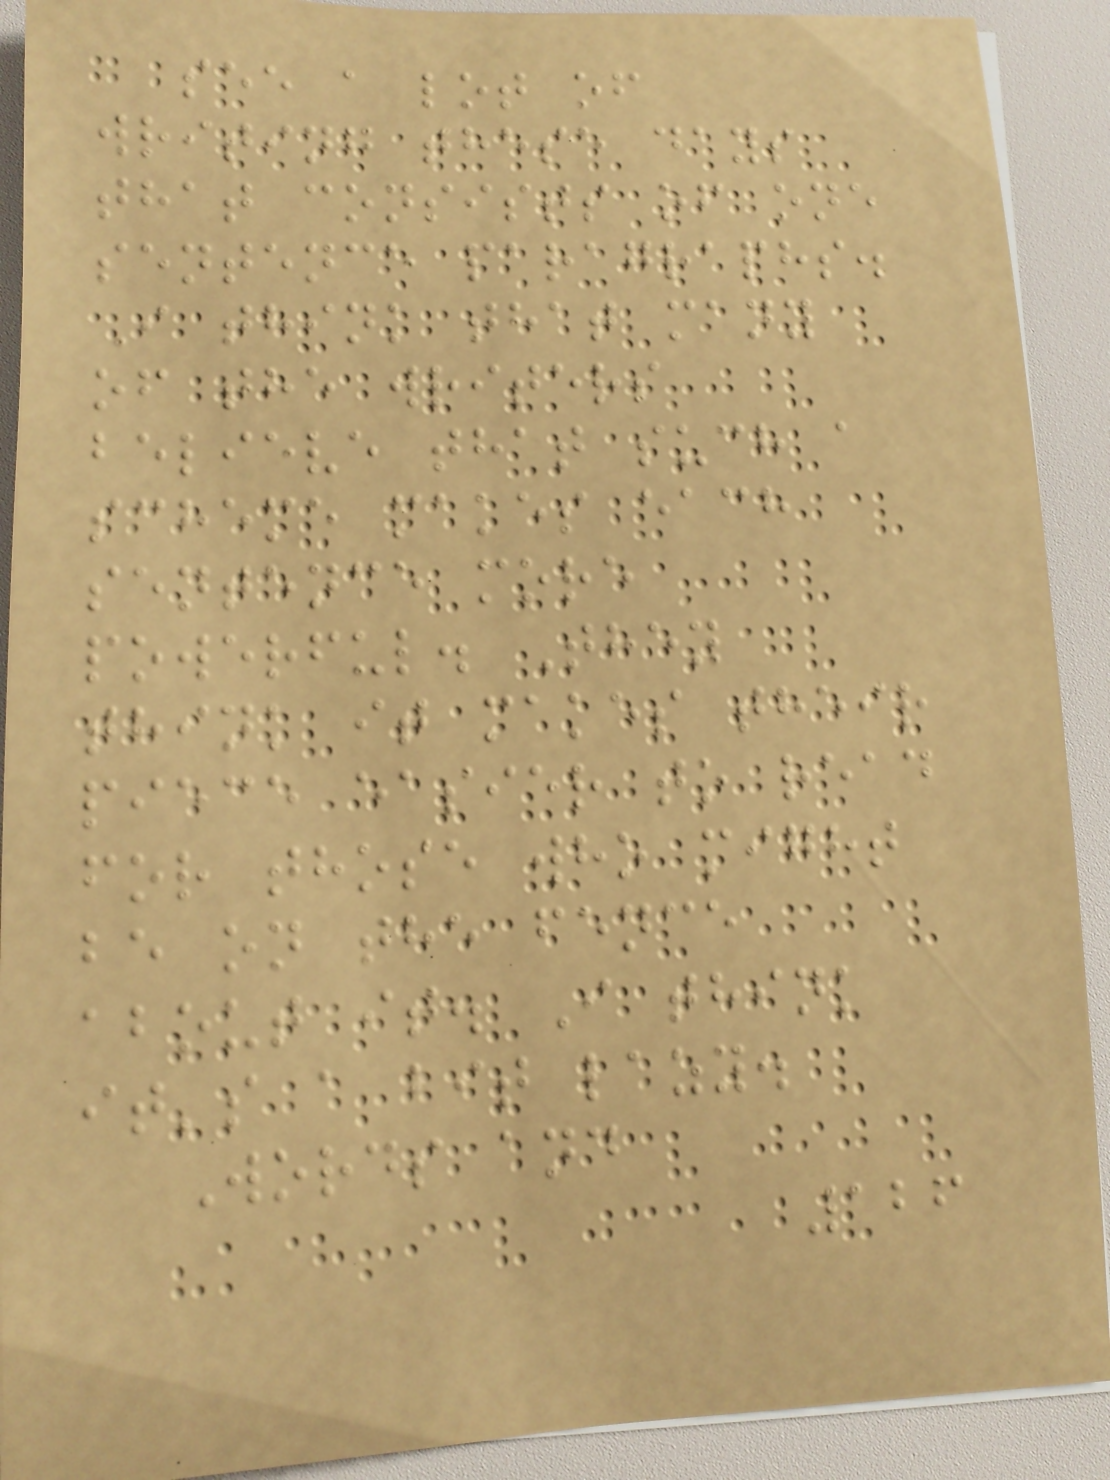see a lot of
writing these days
that consists of one
sentence paragraphs.
I think that many
of the writers
believe that such a
scheme makes each
sentence more
powerful. They
think it makes their
piece easier to read
for those who might
be on the fence
about it. I think
it's a bit lazy.
Words and
126
